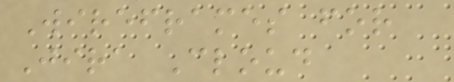Wireframes for
Jira Cloud
